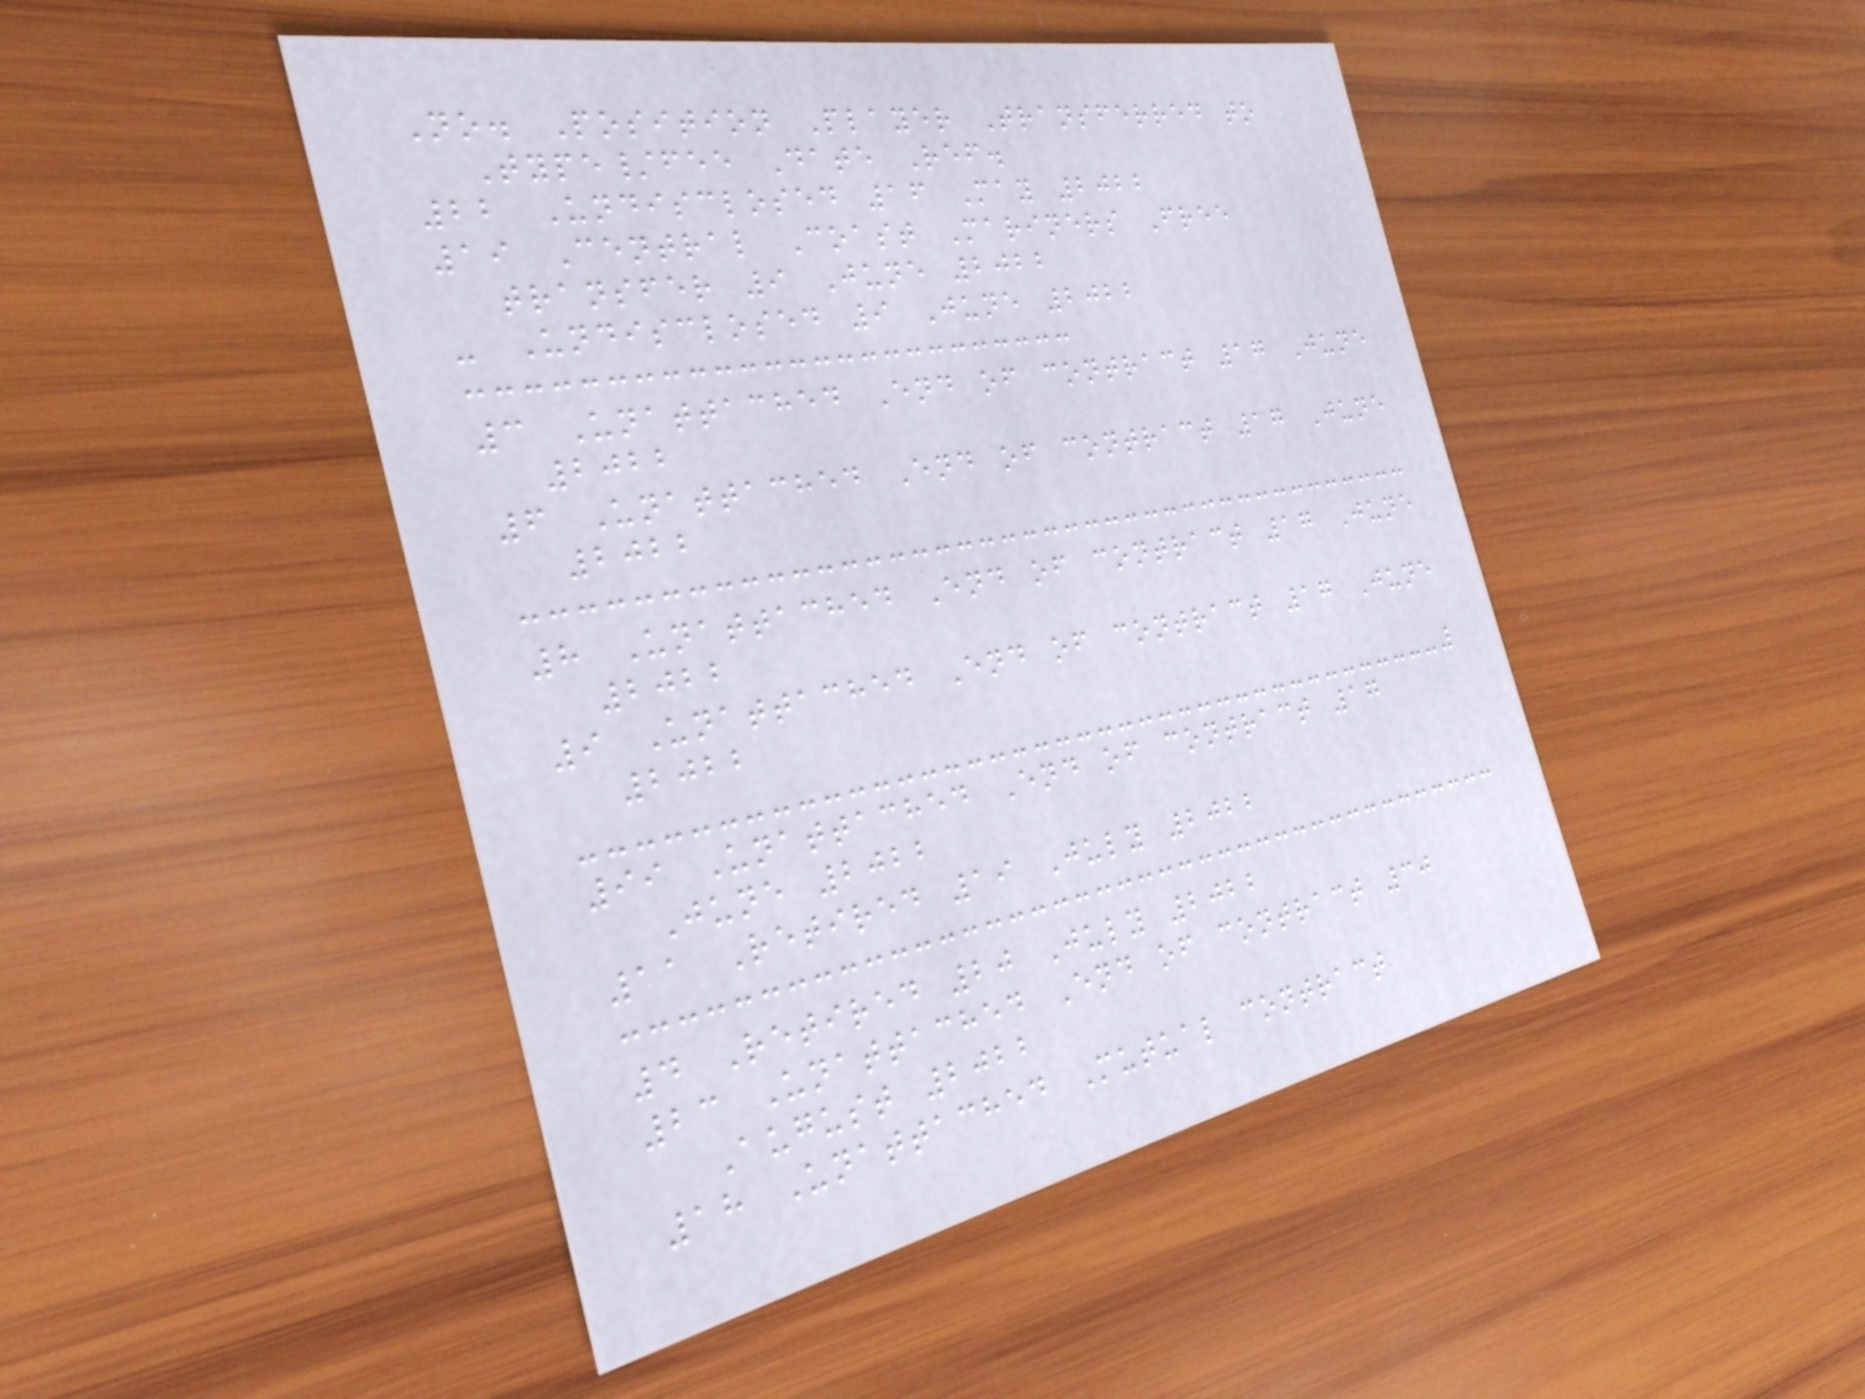No. Position Player Transferred to
Type/fee Date Ref.
22 Undisclosed 16 May 2022
19 Central Coast Mariners Free
transfer 9 June 2022
- Undisclosed 9 June 2022
3 Unattached End of contract 17 June
2022
6 Unattached End of contract 17 June
2022
8 Unattached End of contract 17 June
2022
9 Unattached End of contract 17 June
2022
99 Unattached End of contract 17
June 2022
11 Retired 19 July 2022
4 Retired 20 July 2022
23 Unattached End of contract 30
August 2022
18 Unattached Mutual contract
